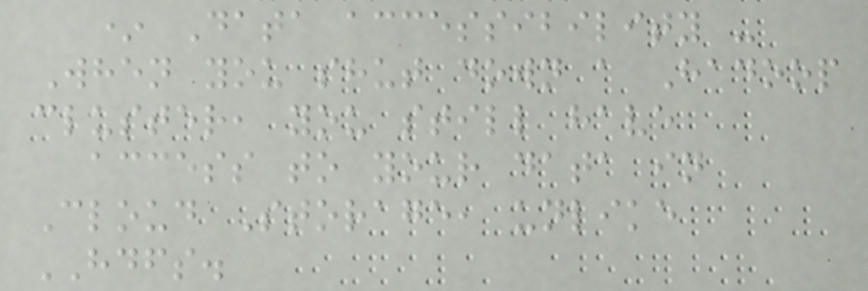* Data accessibility -
When you shut down a Hadoop
cluster, you still have
access to your data in
Cloud Storage, unlike
HDFS.
